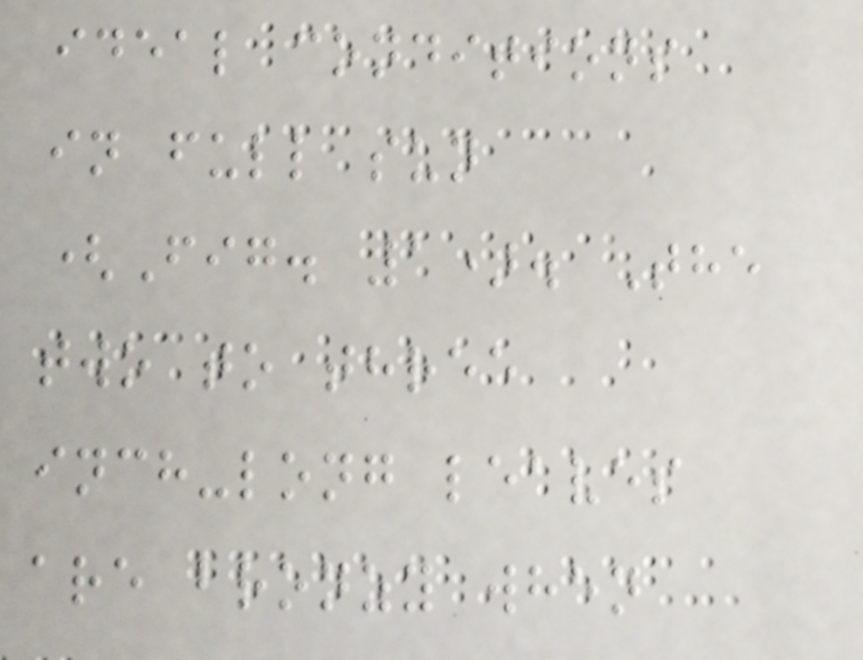ideal conditions
in full sun
(Fig. 1). The
two to three
inch-long leaves
are bronzy when
